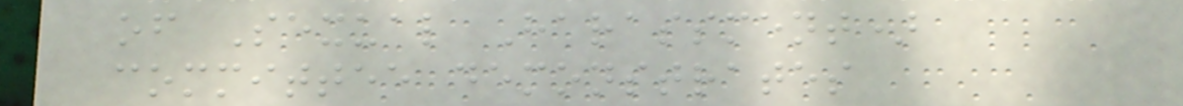of Sexual Harassment)
committee demonstrates
